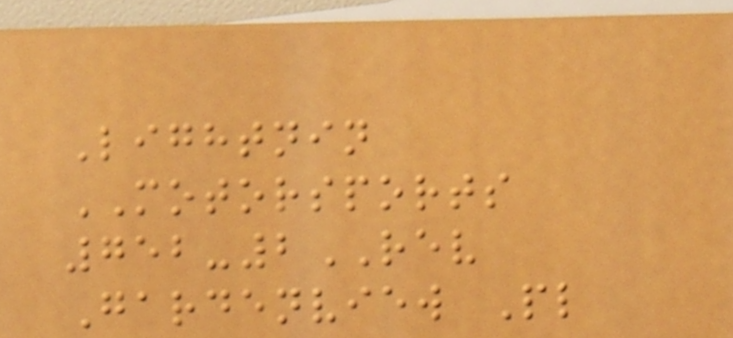Lightnin
MOTORSPORTS
752-2REV
Gardenview Pl
